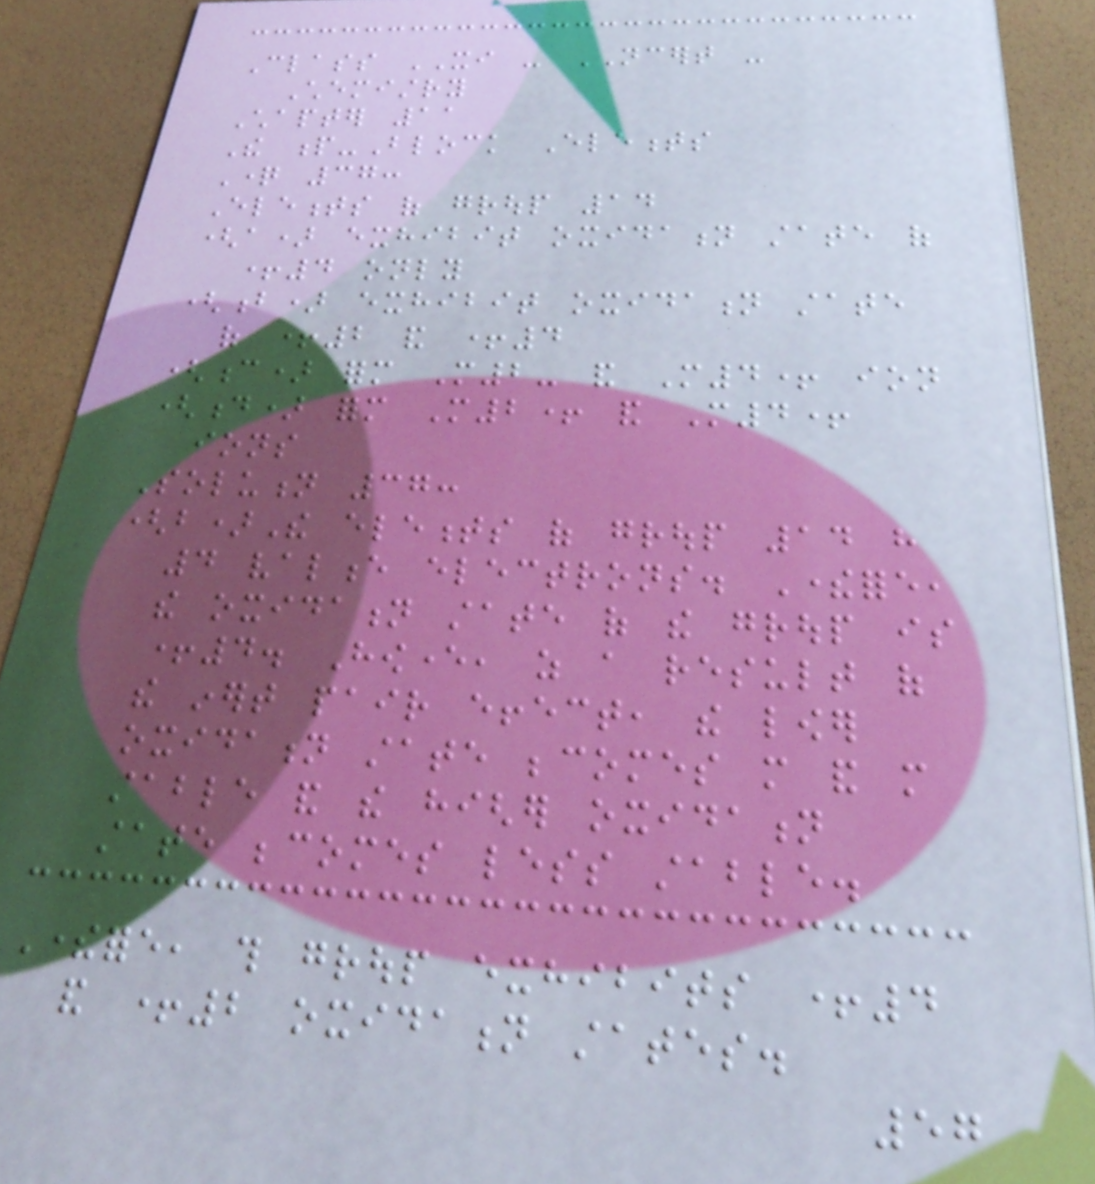Class XI - NCERT -
Chemistry
Chapter 11
The p-Block Elements
Question 37:
Elements of group 14
(a) exhibit oxidation state of
+4 only
(b) exhibit oxidation state
of +2 and +4
(c) form M2- and M4+ ion
(d) form M2+ and M4+
ions
Solution 37:
(b)The elements of group 14 have
4 valence electrons. Therefore,
the oxidation state of the group is
+4. However, as a result of
the inert pair effect, the lower
oxidation state becomes more and more
stable and the higher oxidation
state becomes less stable.
Therefore, this group exhibits +4
and +2 oxidation states.
57
